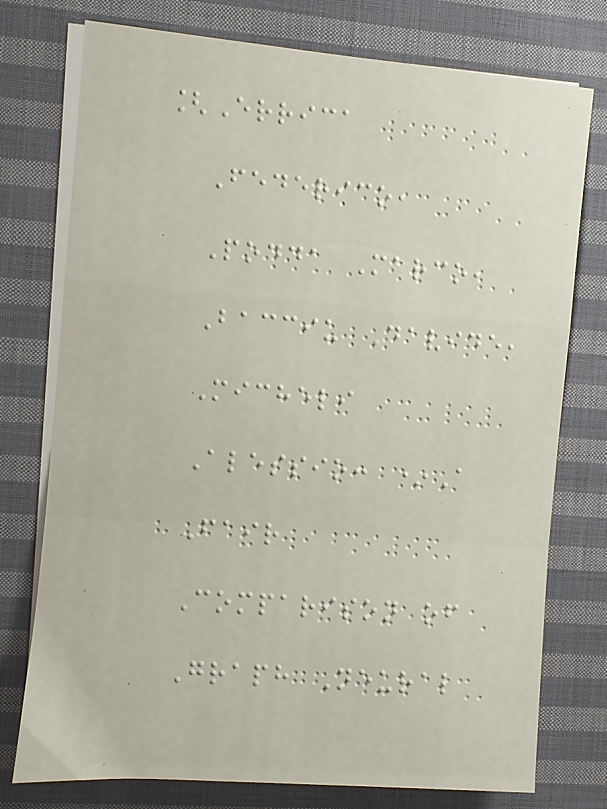[Errica
Federico,
Podda Marco,
Bacciu Davide,
Micheli
Alessio: *A
Fair
Comparison of
Graph Neural
